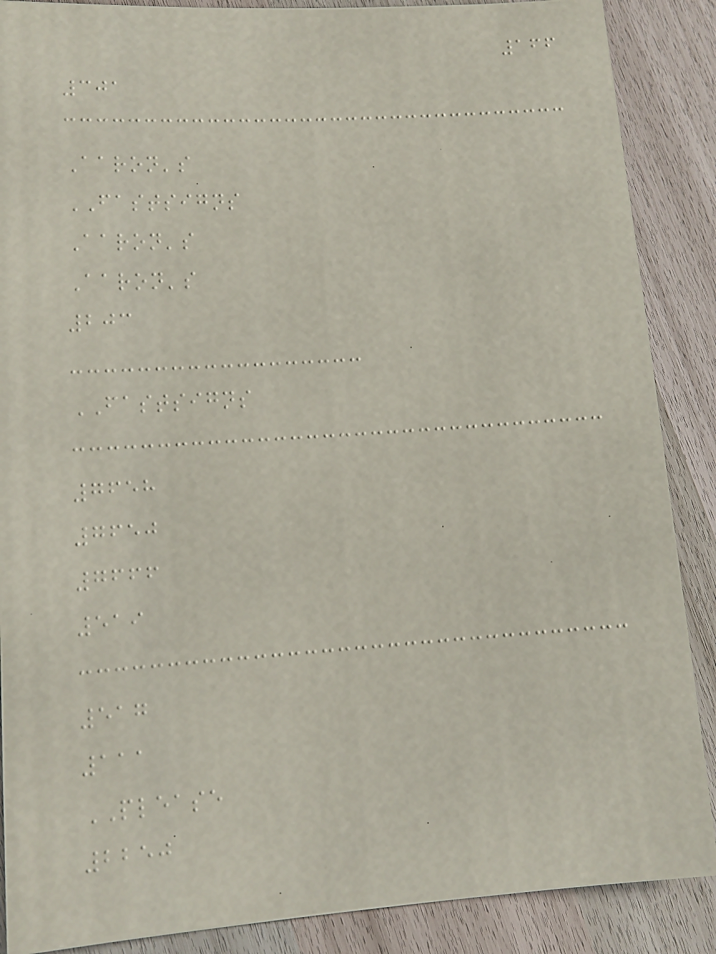166
301
Aaron's
FASTSIGNS
Aaron's
Aaron's
203
FASTSIGNS
7658
7650
7666
519
517
111
PLEASE
2250
